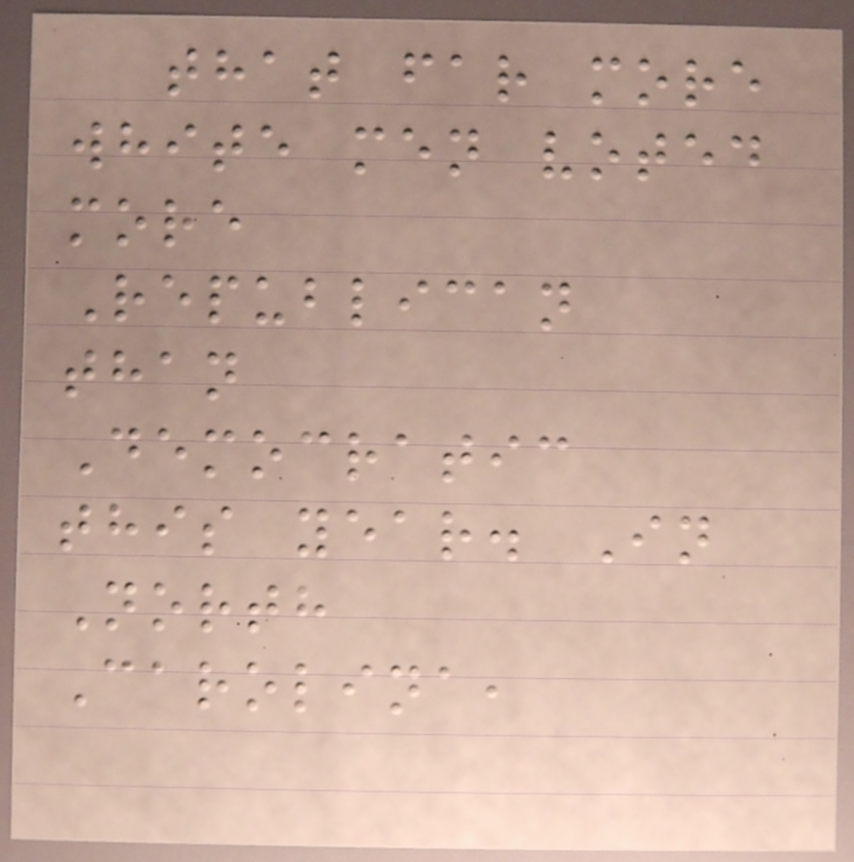that far more
white men voted
more
Republican
than
Democratic
this year. In
North
Carolina,
